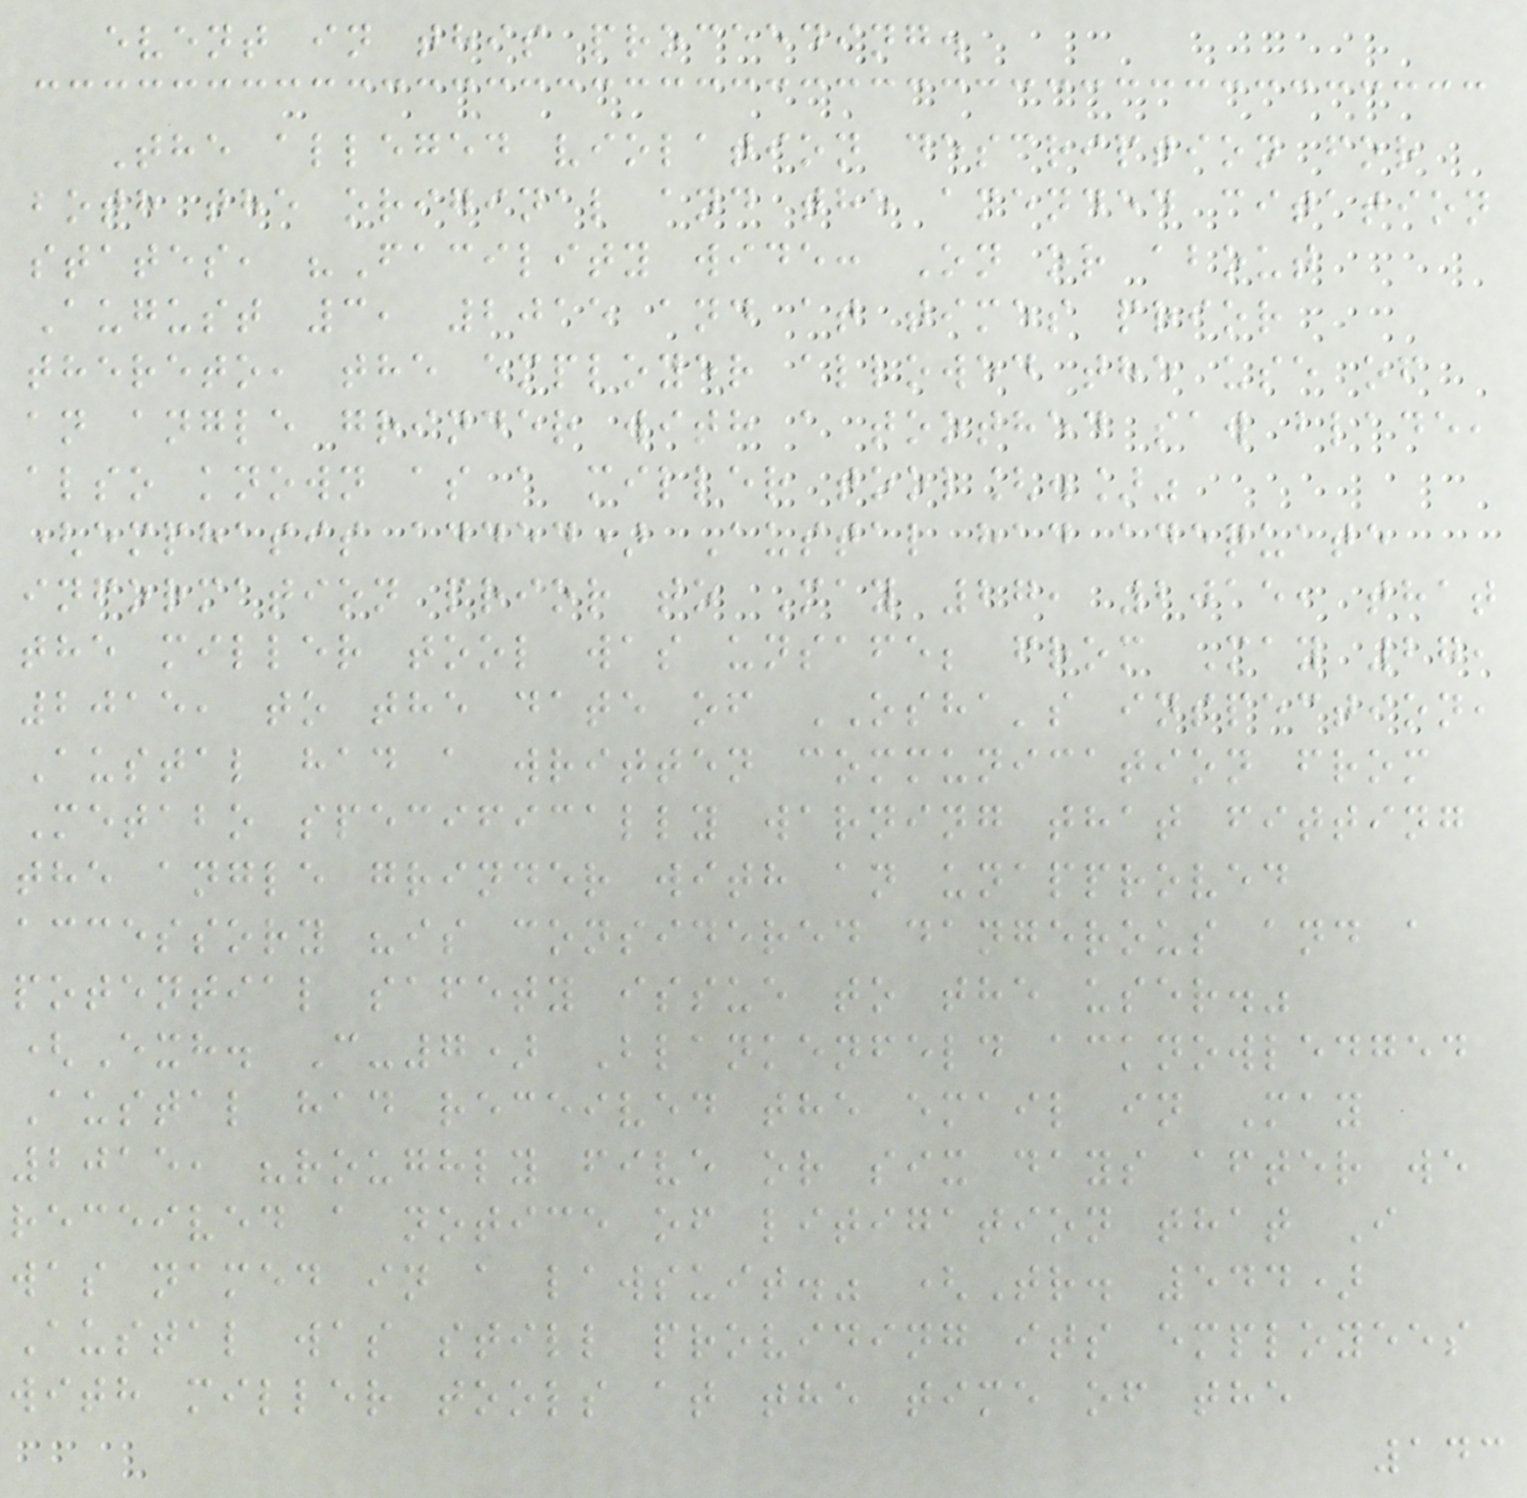event in this proceeding.
The alleged violation description for
both the original and the amended citation
states, "Facility wide: On or about
August 3, 2015 and at times prior
thereto, the employer allowed the use of
an angle grinder with a toothed saw blade,
also known as a miller tool[.]"
(emphasis added) Austal had adequate
information prior to May 27, 2015, that
the miller tool was unsafe; from May 27,
2015, to the date of OSHA's inspection,
Austal had a written communication from
Metabo specifically warning that fitting
the angle grinder with an unapproved
accessory "is considered dangerous and a
potential safety issue to the user."
(Exh. C-7) Blankenfeld acknowledged
Austal had received the email in May
2015, "roughly five or six days after we
received a notice of litigation that I
was named in a lawsuit." (Tr. 544)
Austal was still providing its employees
with miller tools at the time of the
143
